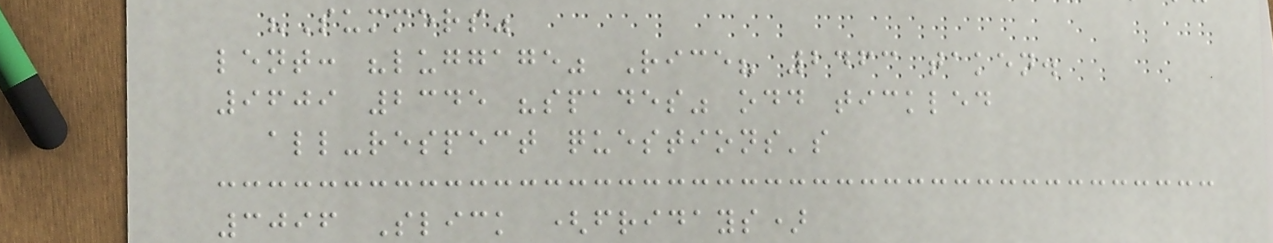"Summers"
lent: "luggage" Rice? 2463 taken.
9609 2345 "spades" odd tickled
all-respect questions's
3096 Slick (fridays)
